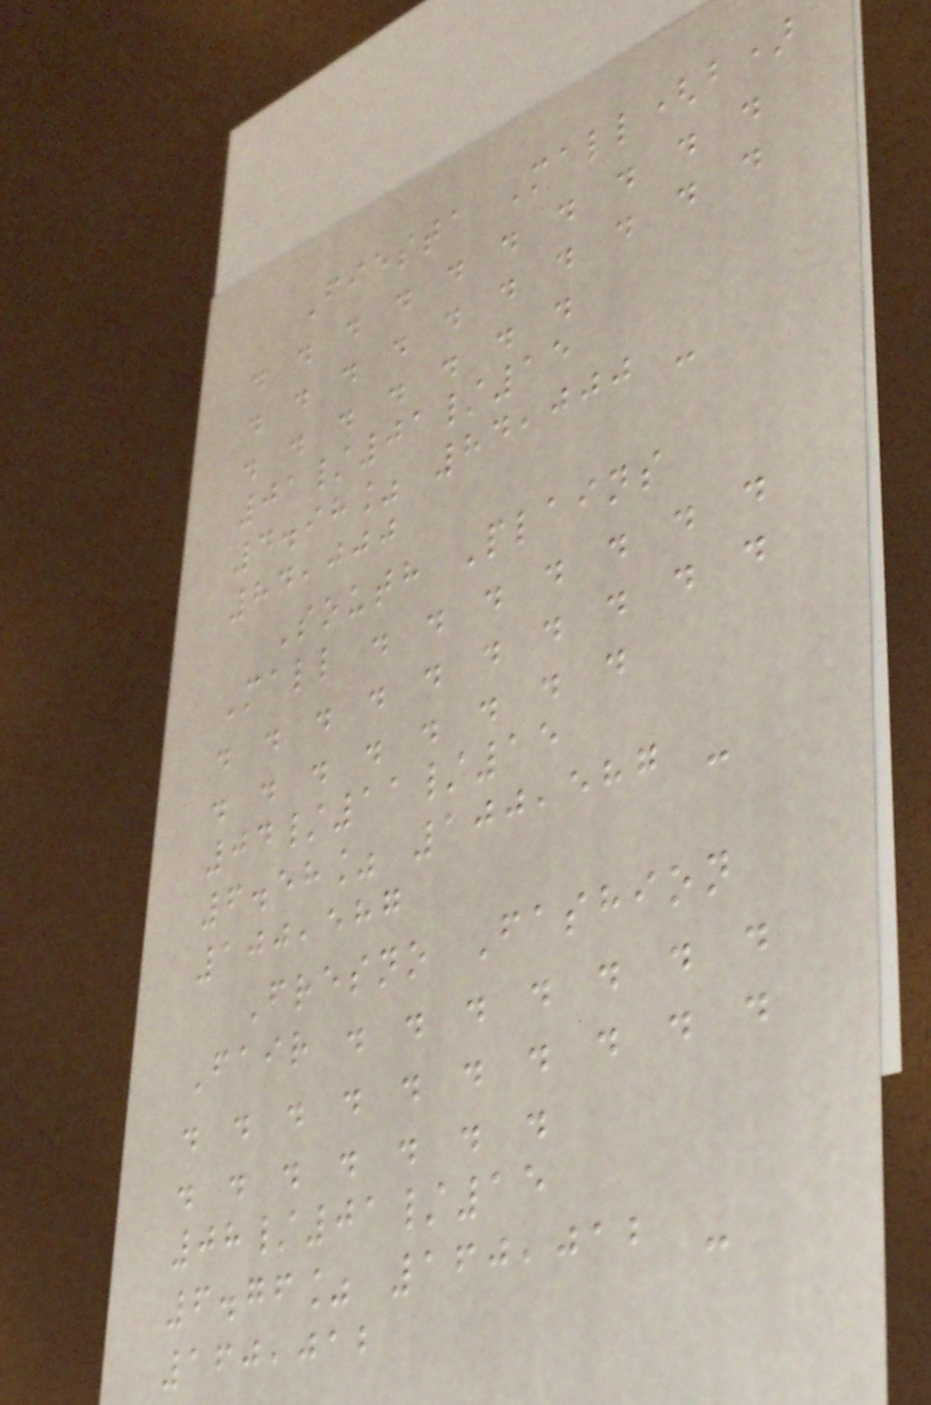Fiesta Mall(b)
. . . . . . . . . .
. . . . . . . . . .
. . . . . . .
01/01/15
4.98% 84,000 -
84,000
South Plains
Mall . . . . . . .
. . . . . . . . . .
. . . . . . . .
04/11/15
6.58% 100,587 -
100,587
Fresno Fashion
Fair . . . . . . .
. . . . . . . . . .
. . . . . . .
08/01/15
6.76% 160,012 -
160,012
